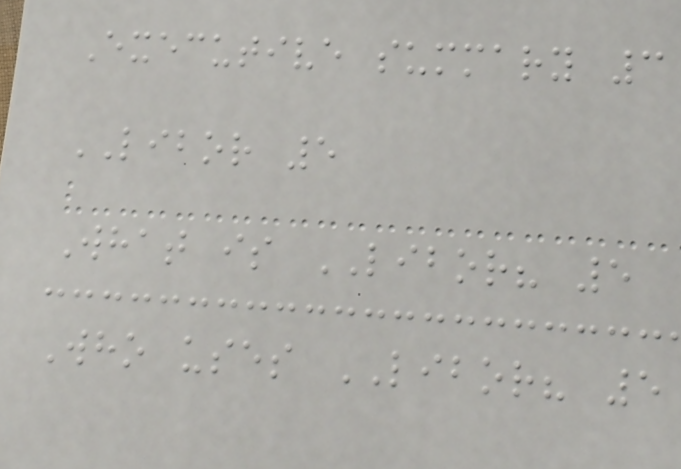Executive summary 3
LIBOR 5
What is LIBOR? 5
Who uses LIBOR? 5
